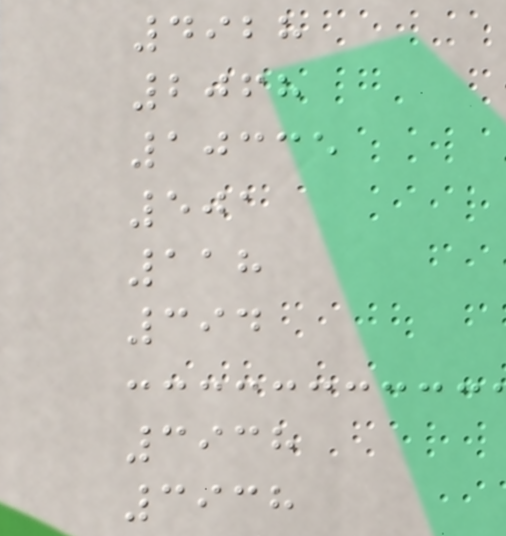4928
2068
10335
501
118
394
3938
3938
